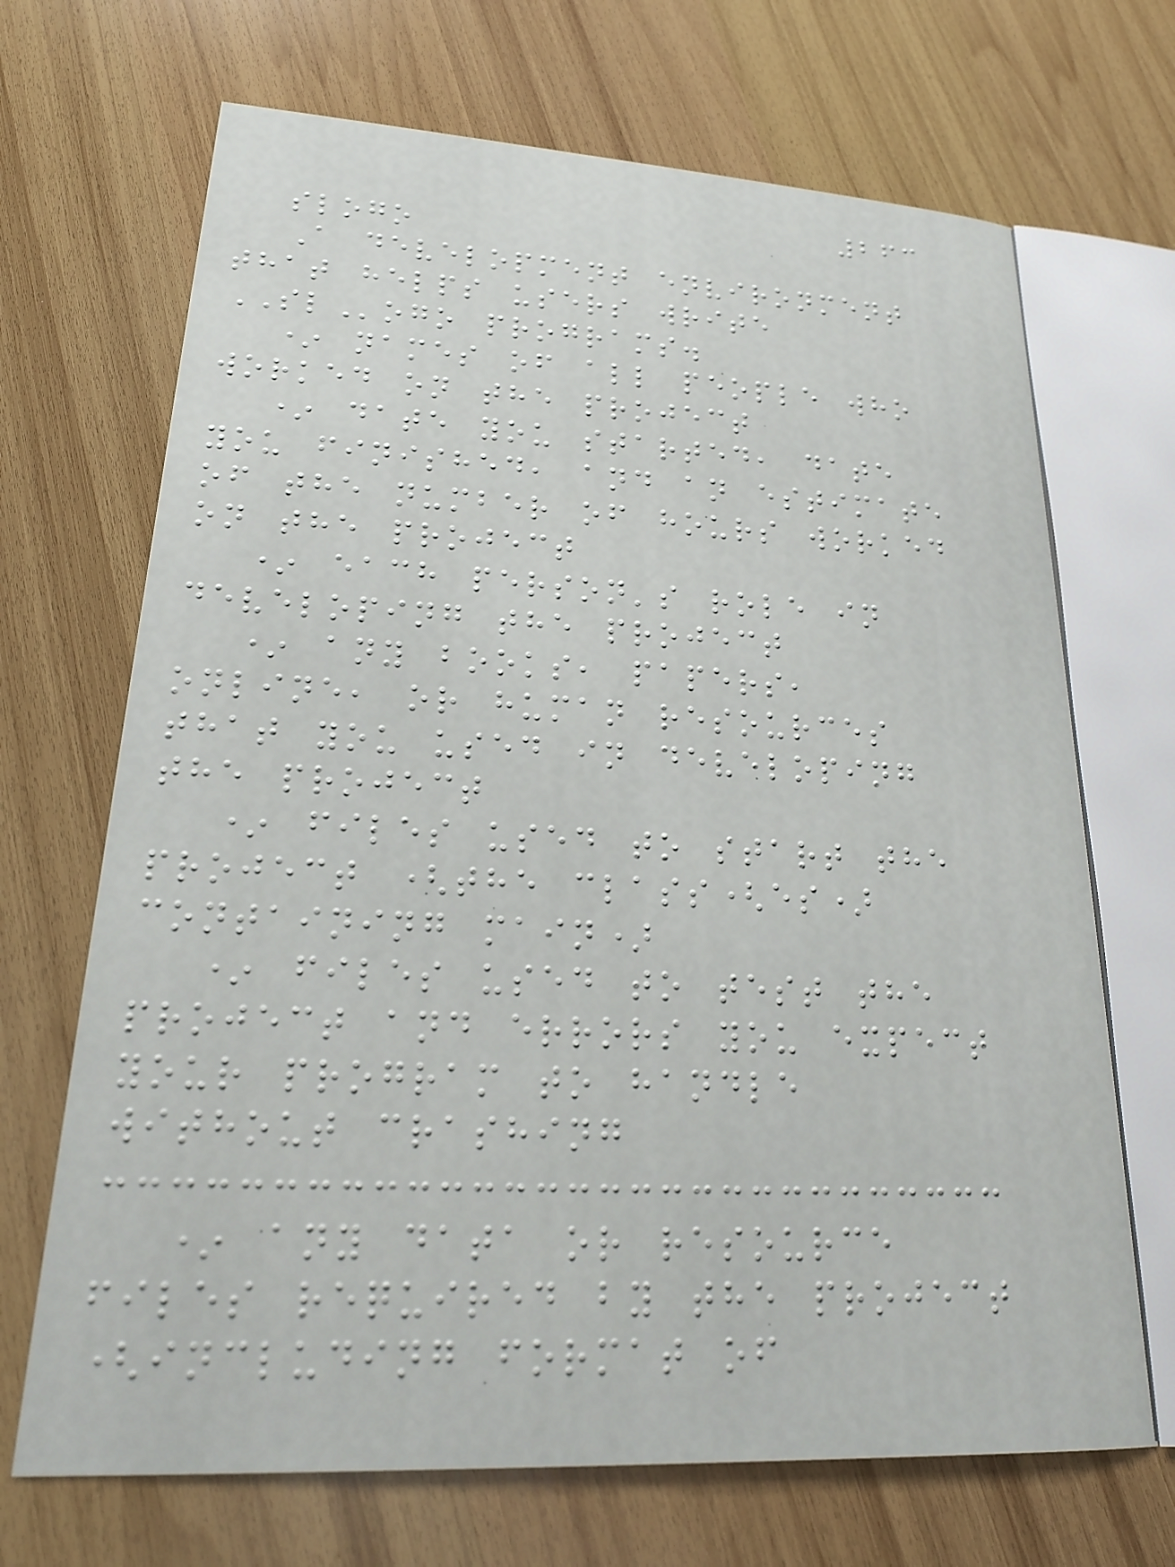263
slogo
A development environment
that helps users write
SLogo programs.
* names of all people who
worked on the project
* date you started, date
you finished, and an estimate
of the number of hours worked
on the project
* each person's role in
developing the project
* any books, papers,
online, or human resources
that you used in developing
the project
* files used to start the
project (the class(es)
containing main)
* files used to test the
project and errors you expect
your program to handle
without crashing
* any data or resource
files required by the project
(including format of
